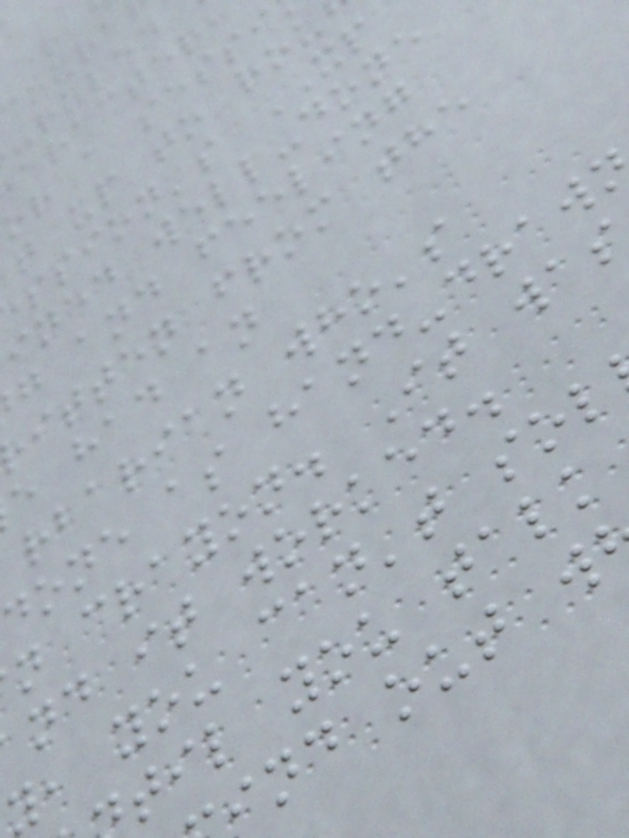or a sessi
t up to rou
ssion's XP
ined well-done
g and feeling
itten from the
e had an
rbarian who's
done as hand-draw
n crayon. It was
nd it worked.
y, you can't sol
til you talk
ind out w
